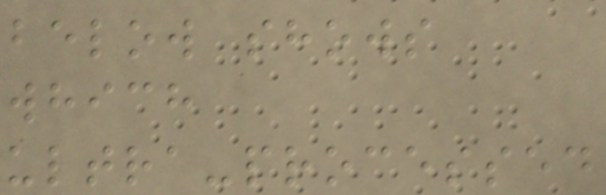below shows
which
ultra-processed
